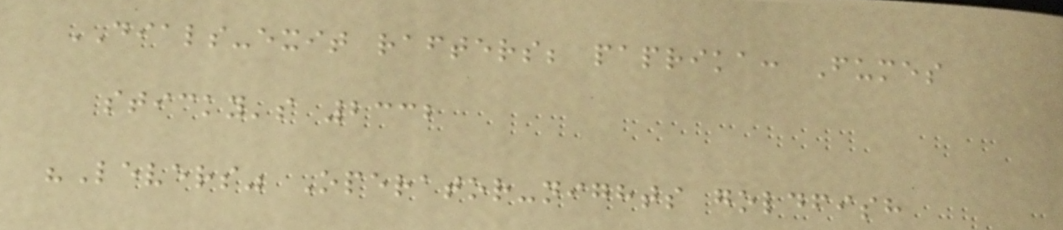DIALS-exit rafters; paprika: Fumes
sticky's 2332
"Levers" Operator-nights goldfish
